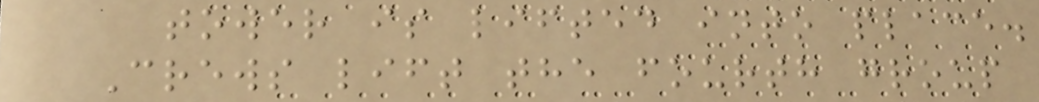tower is lifted into place.
Crews lift the fourth group
